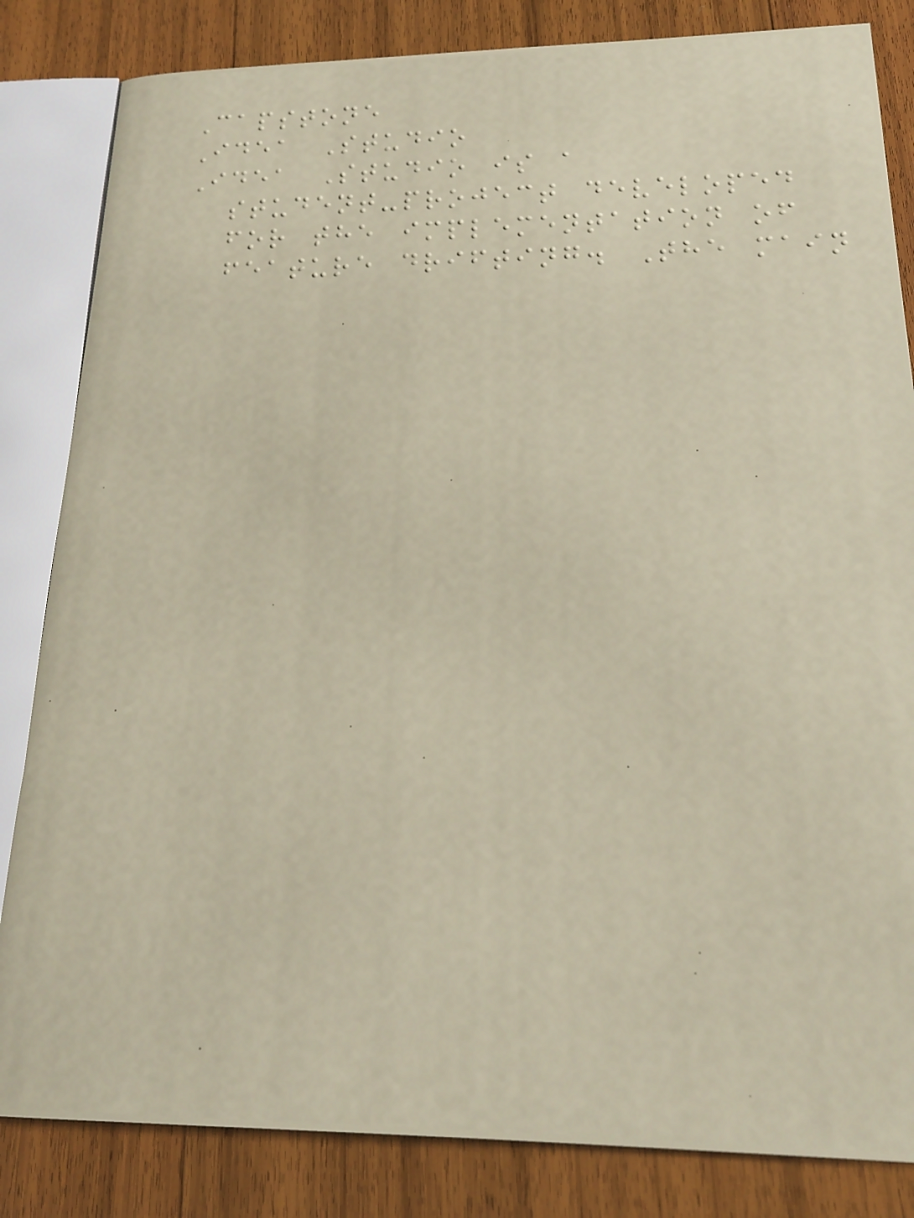Capstone
Idea Studio
Idea Studio is a
student-project developed
for the implementation of
feature drifting. The main
